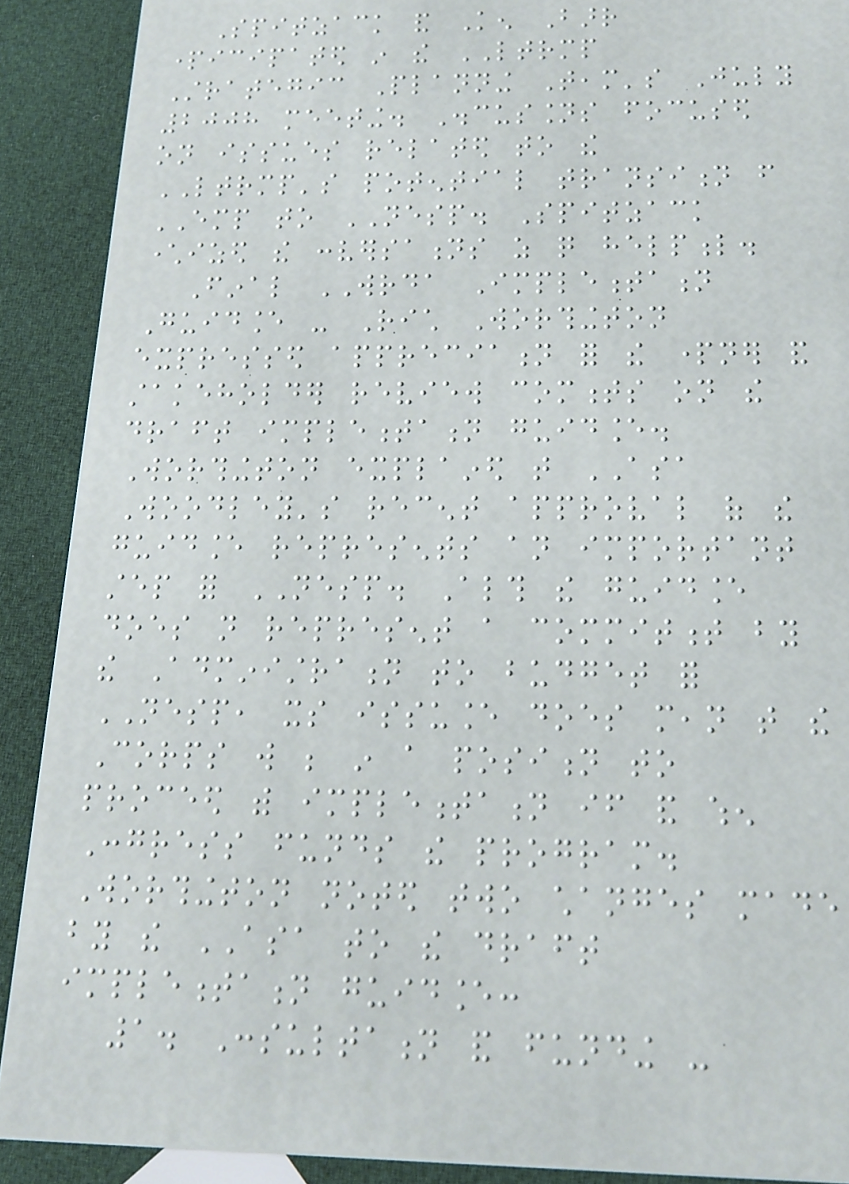Spitzack and Ken Barr
participated in the LTRMP
Strategic Planning Team's July
2008 meeting. Discussions focused
on issues related to the
LTRMP's potential transition from
EMP to NESP. Spitzack
characterized the conversations as quite helpful.
Final WRDA Implementation
Guidance - Rich Worthington
expressed appreciation for the partner and
stakeholder review comments on the
draft implementation guidance.
Worthington explained that ASA
Woodley's recent approval of the
guidance represents an important
step for NESP. Although the guidance
does not represent a commitment by
the Administration to budget for
NESP, its issuance does mean that the
Corps will be in a position to
proceed with implementation if and when
Congress funds the program.
Worthington noted two changes made
by the ASA to the draft
implementation guidance:
1. Consultation and funding -
